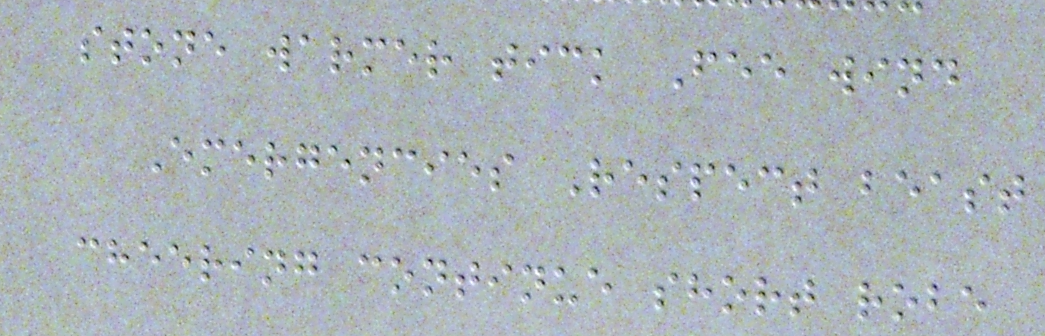stone warmer tick Fee wind
Emergencies Respect beast
cheering continue short robe
